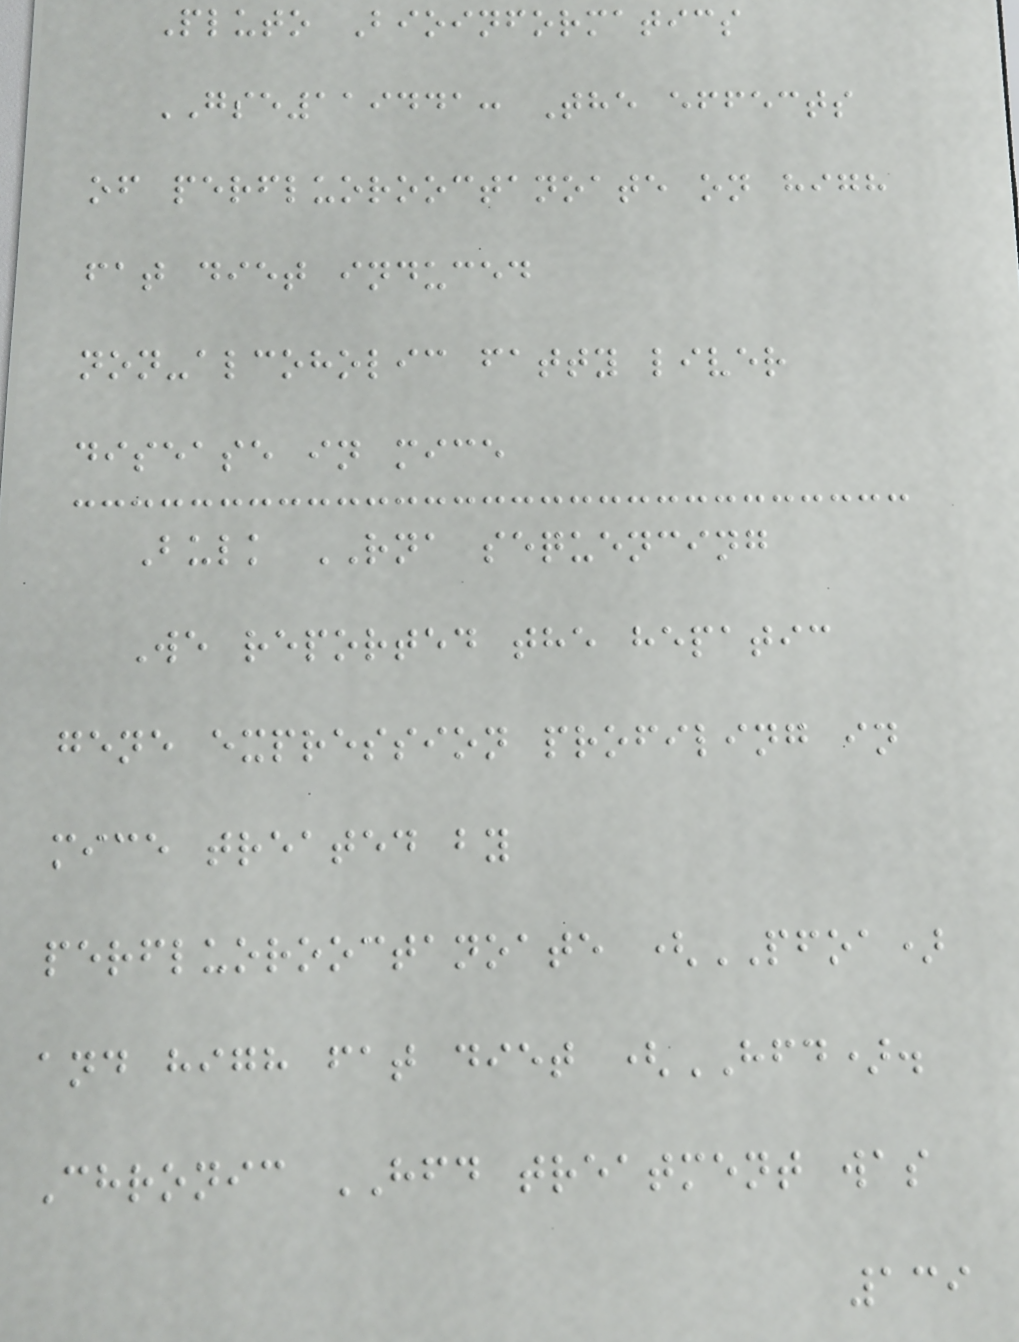Pluto Bioinformatics
GSE119441: The effects
of perfluorooctanoate on high
fat diet induced
non-alcoholic fatty liver
disease in mice
Bulk RNA sequencing
We reported the hepatic
gene expression profiling in
mice treated by
perfluorooctanoate (PFOA)
and high fat diet (HFD).
Chronic HFD treatment was
139
